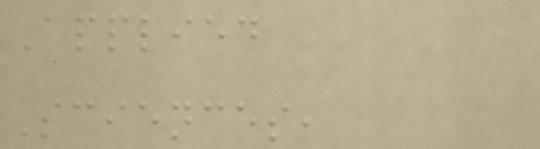Applied
Sciences,
